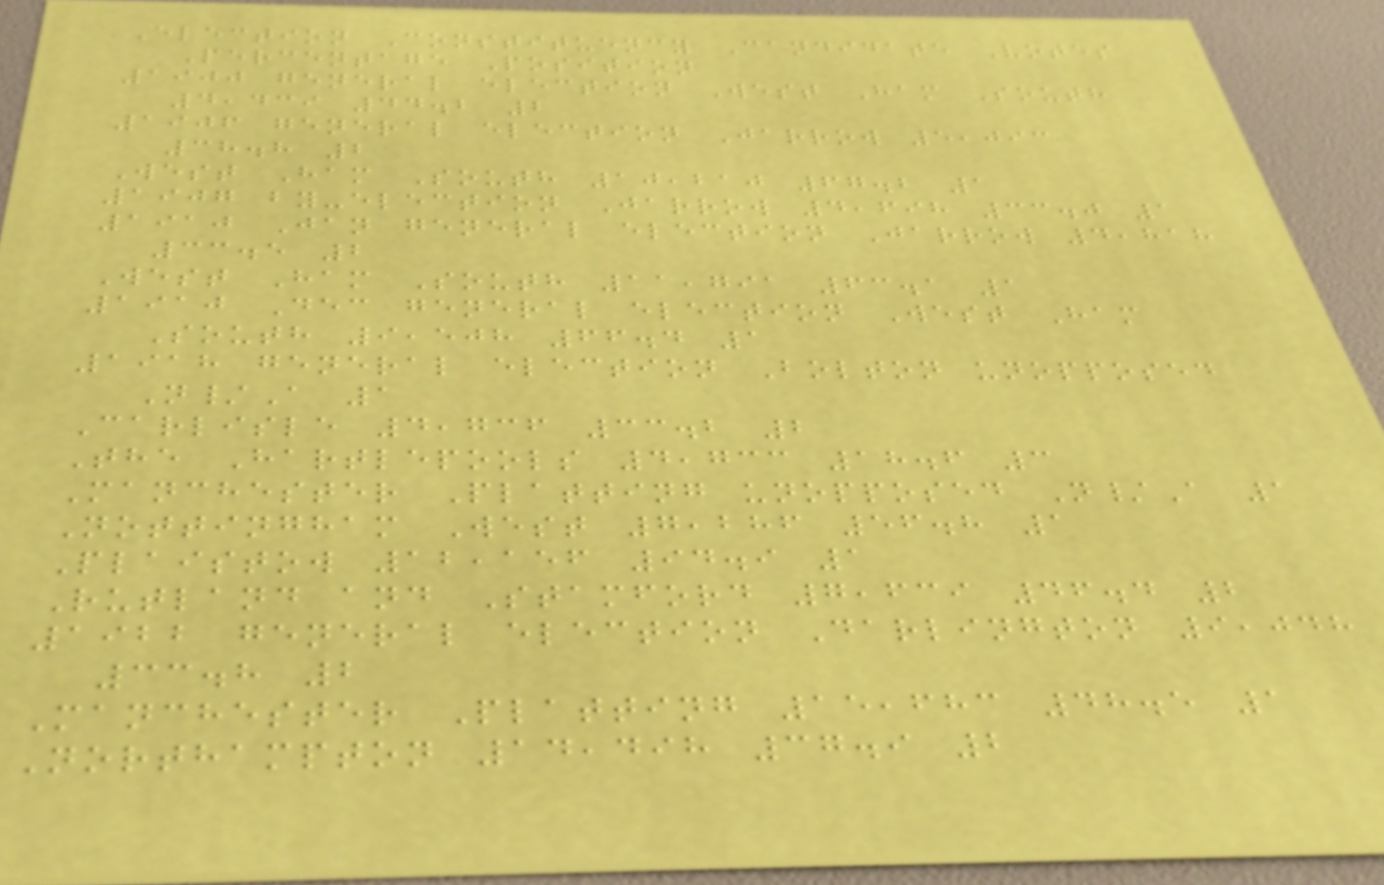Election Constituency Candidate Votes
Percentage Position
1900 general election West Ham South
4,439 44.2 2
1906 general election Jarrow 5,093
38.8 2
West Ham South 10,210 67.2 1
1907 by-election Jarrow 4,698 33.0 1
1910 Jan general election Jarrow 4,818
33.5 2
West Ham South 11,791 63.1 1
1910 Dec general election West Ham
South 9,508 66.4 1
1918 general election Bolton unopposed
N/A 1
Carlisle 4,736 33.2 2
The Hartlepools 4,733 18.6 3
Manchester Platting unopposed N/A 1
Nottingham West 7,286 56.8 1
Plaistow 12,156 94.9 1
Rutland and Stamford 7,639 46.4 2
1922 general election Darlington 9,048
33.8 2
Manchester Platting 15,683 48.5 1
Northampton 14,498 37.9 2
